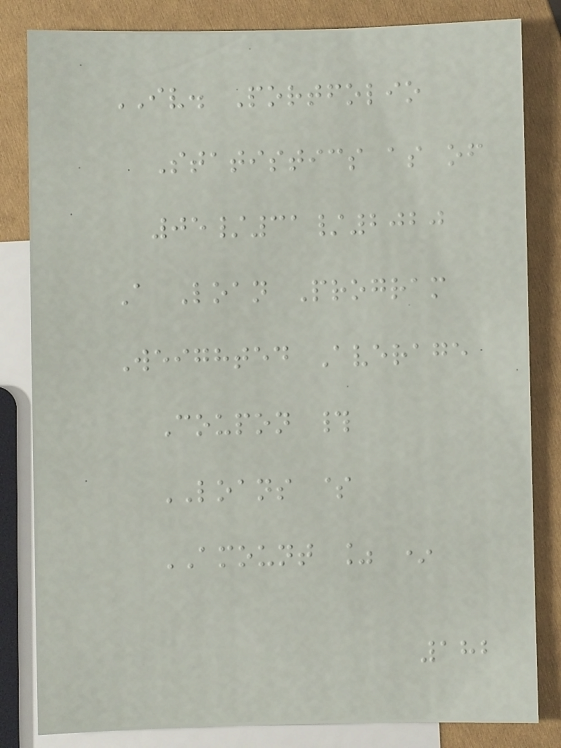IV. Portfolio
Statistics as of
05/31/2020
A Loan Program
Weighted Average
Coupon #
LOANS $
AMOUNT % *
182
